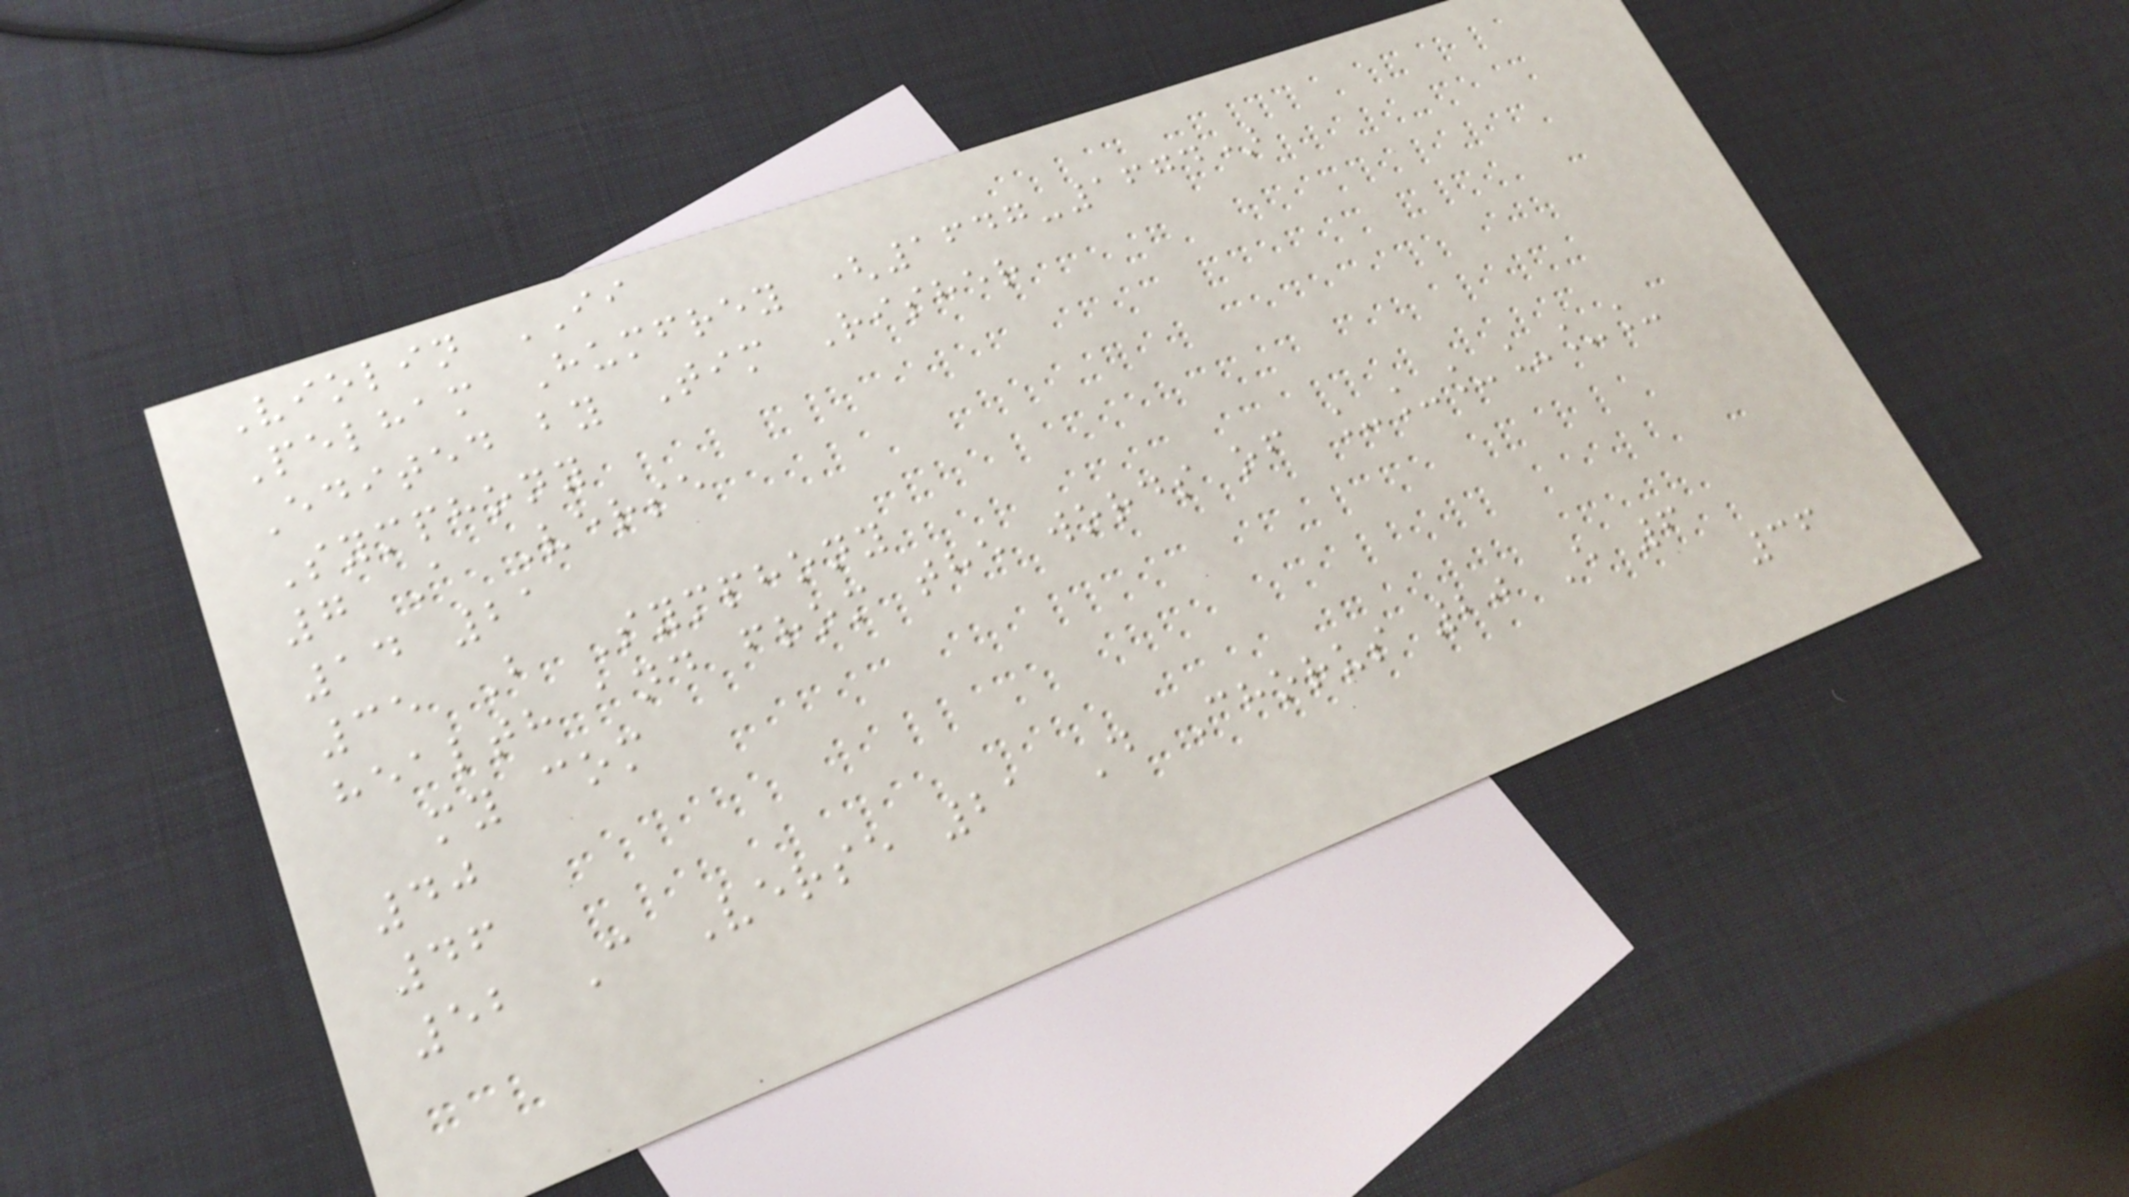Violin II
Pelham Humfrey (1647-1674)
Edited by Tim Risher
Symphony
7 A Verse
14 21
35 B Symphony
health and from the words of ______
my com
40
46
52 C Verse 21 D Chorus 20 E 6
36
